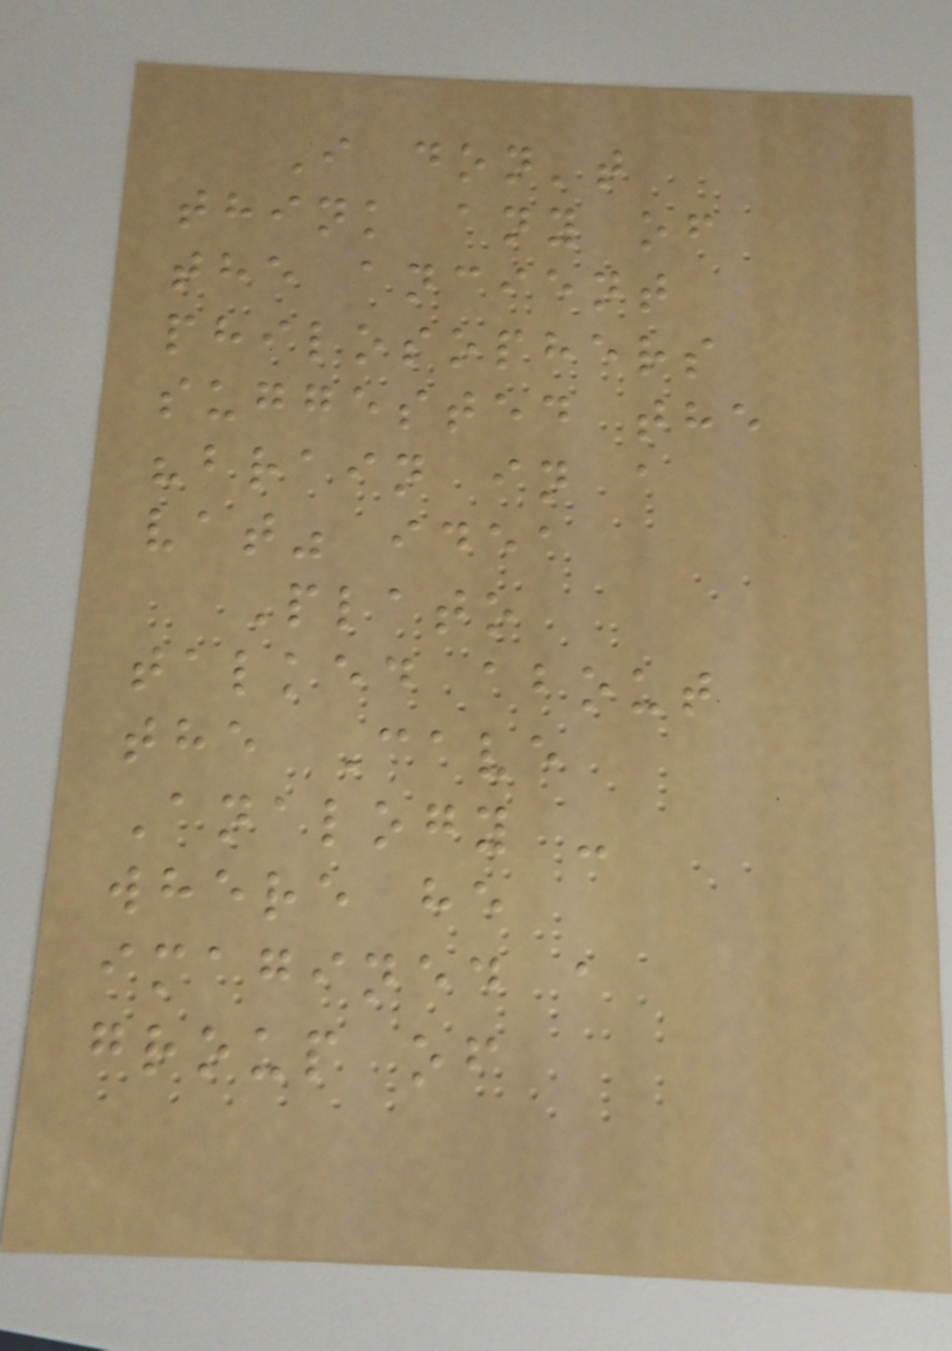I don't
think any of
the ancient
philosophers
suggested the
"brain in a
vat" idea
Plato
talked about
the Cave
Analogy -
where he
imagined a
group of
